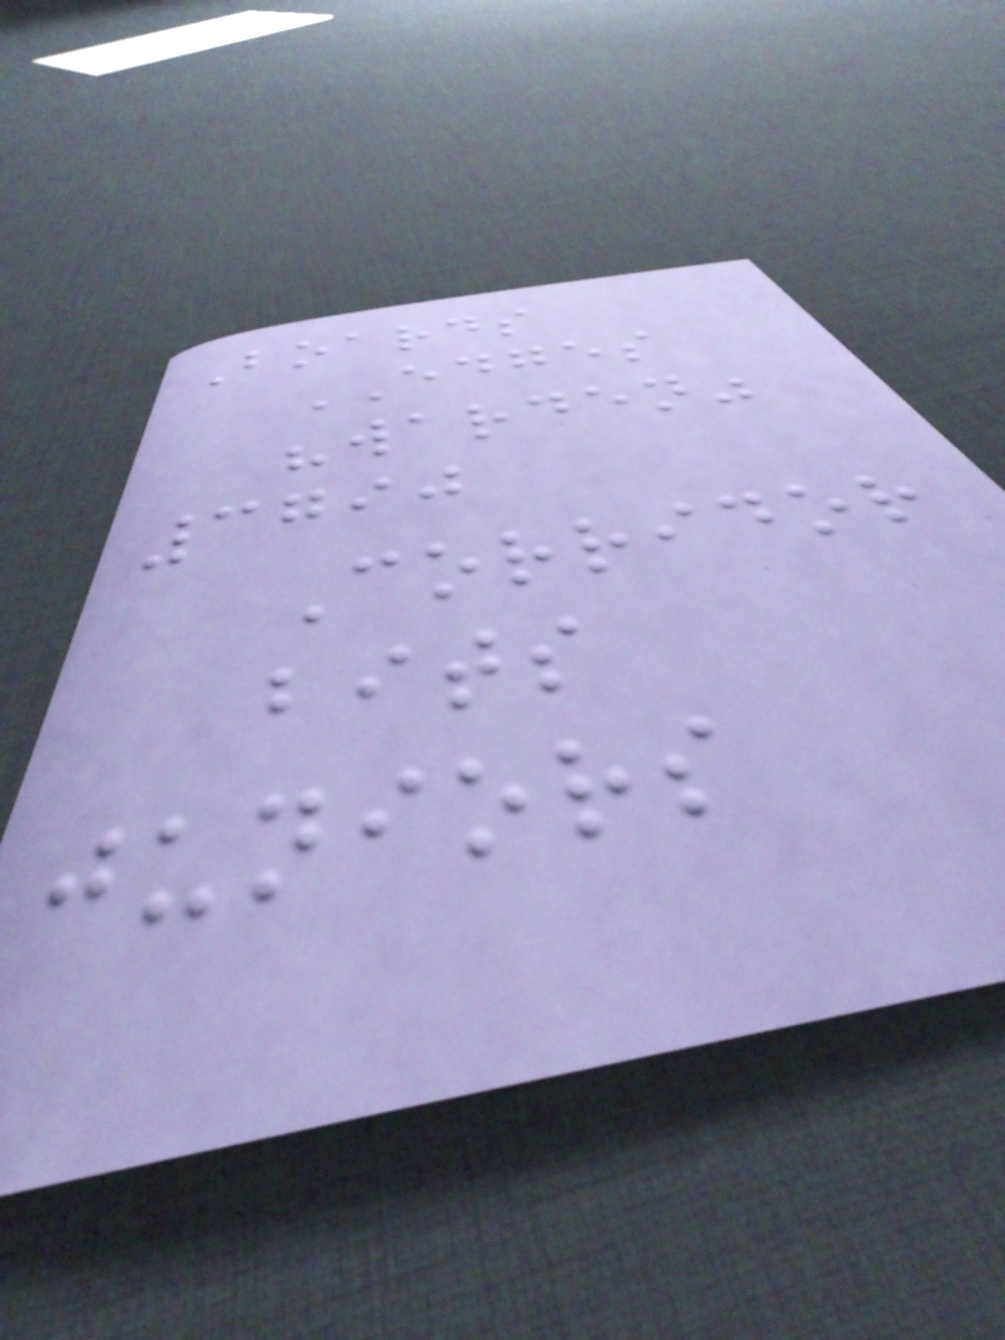Boards
EDGES
"warden"
3790
Corridor
bits
juniors
